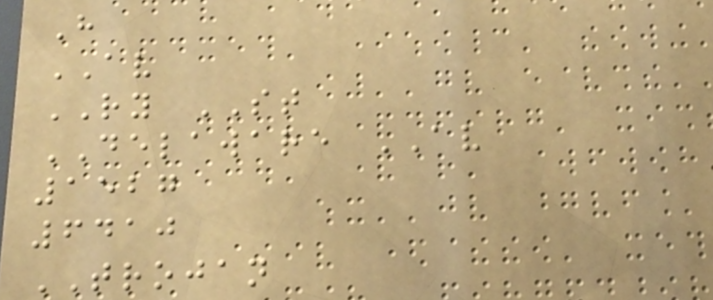H
AV
RY ST
DELAWARE AV
1527
6410
TROJAN
